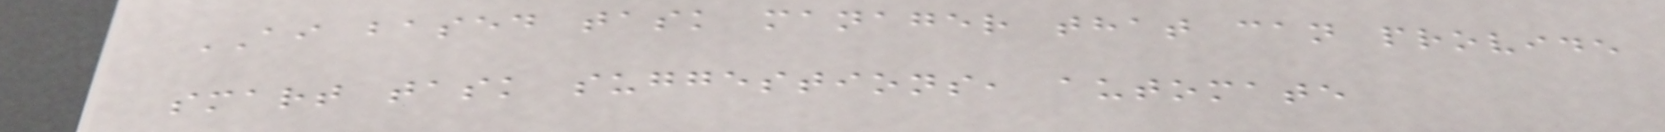AI based task manager that can provide
smart task suggestions, automate
